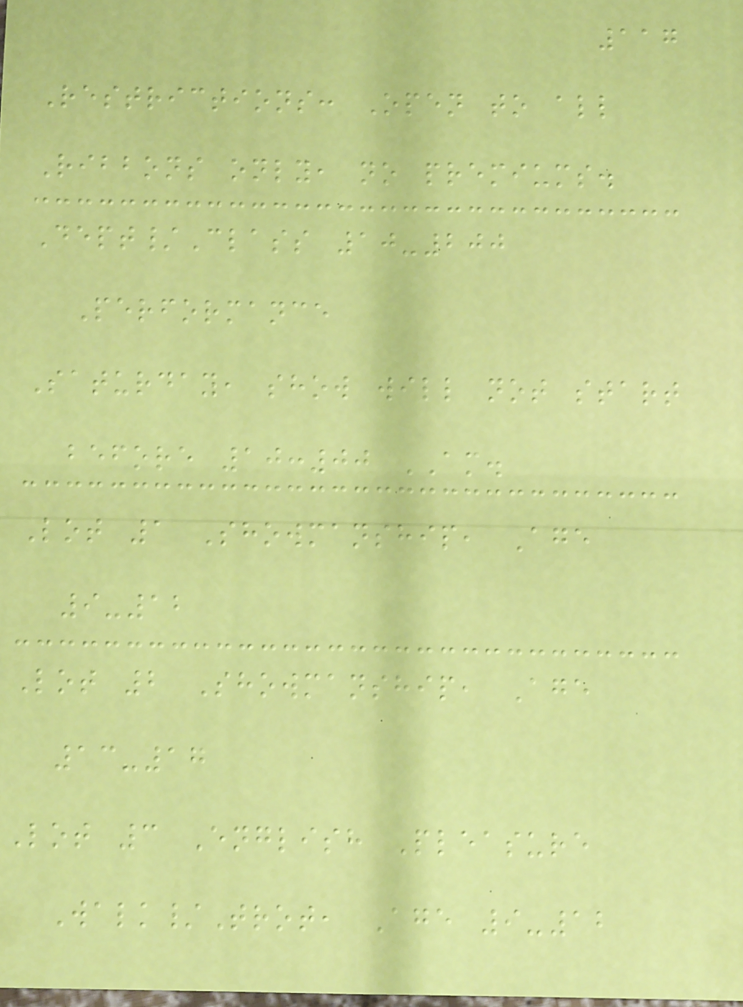117
Restrictions: Open to all
Ribbons only, no premiums.
Dept/Class 10-200
Performance
Saturday, show will not start
before 10:00 AM.
Lot 1 Showmanship, Age
9-12
Lot 2 Showmanship, Age
13-17
Lot 3 English Pleasure
Walk/Trot, Age 9-12
